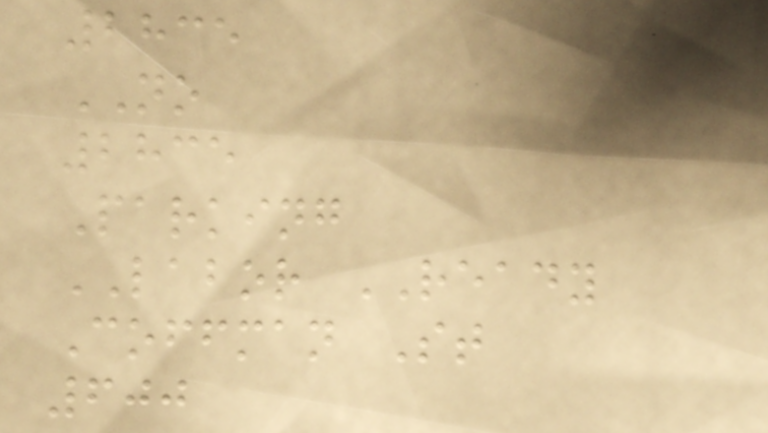2835
NO
2835
Parking
LABOR READY
Coffman St
600
